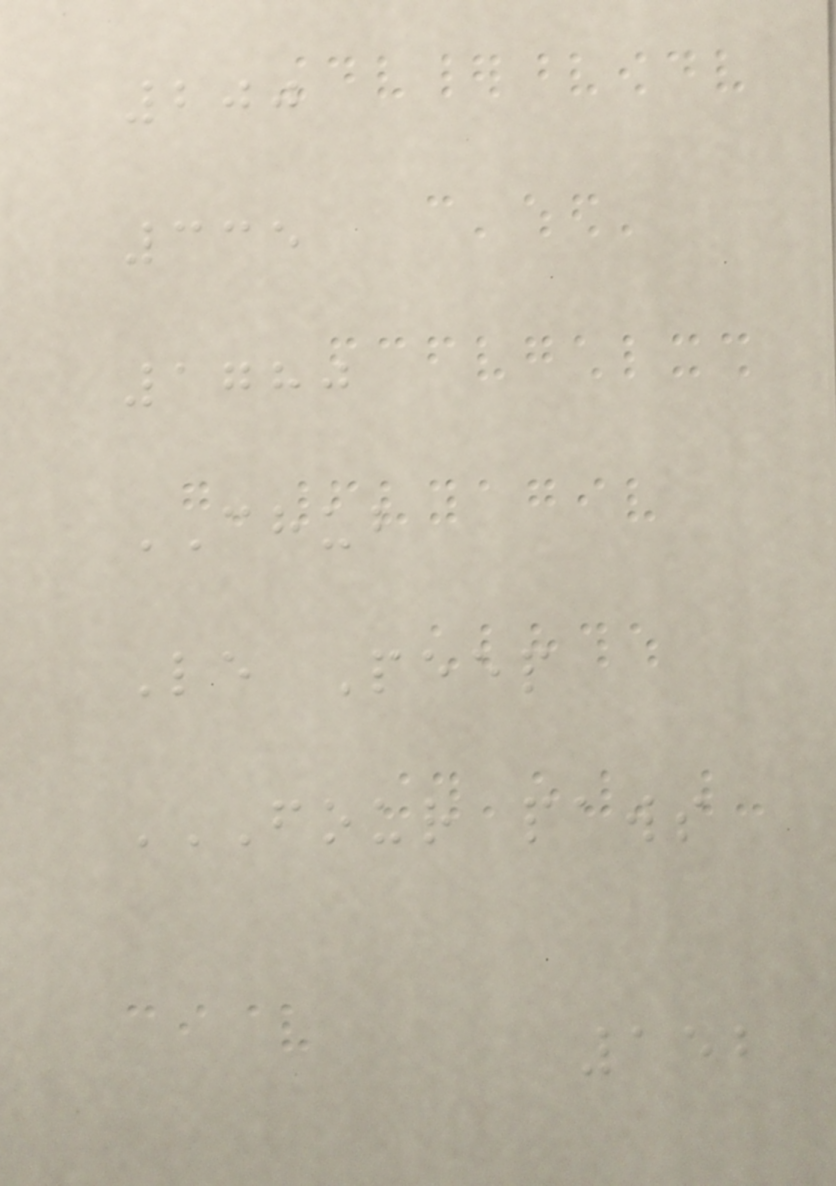200
335
1780
CHUB
Le Peep
FOUR PAWS
152
